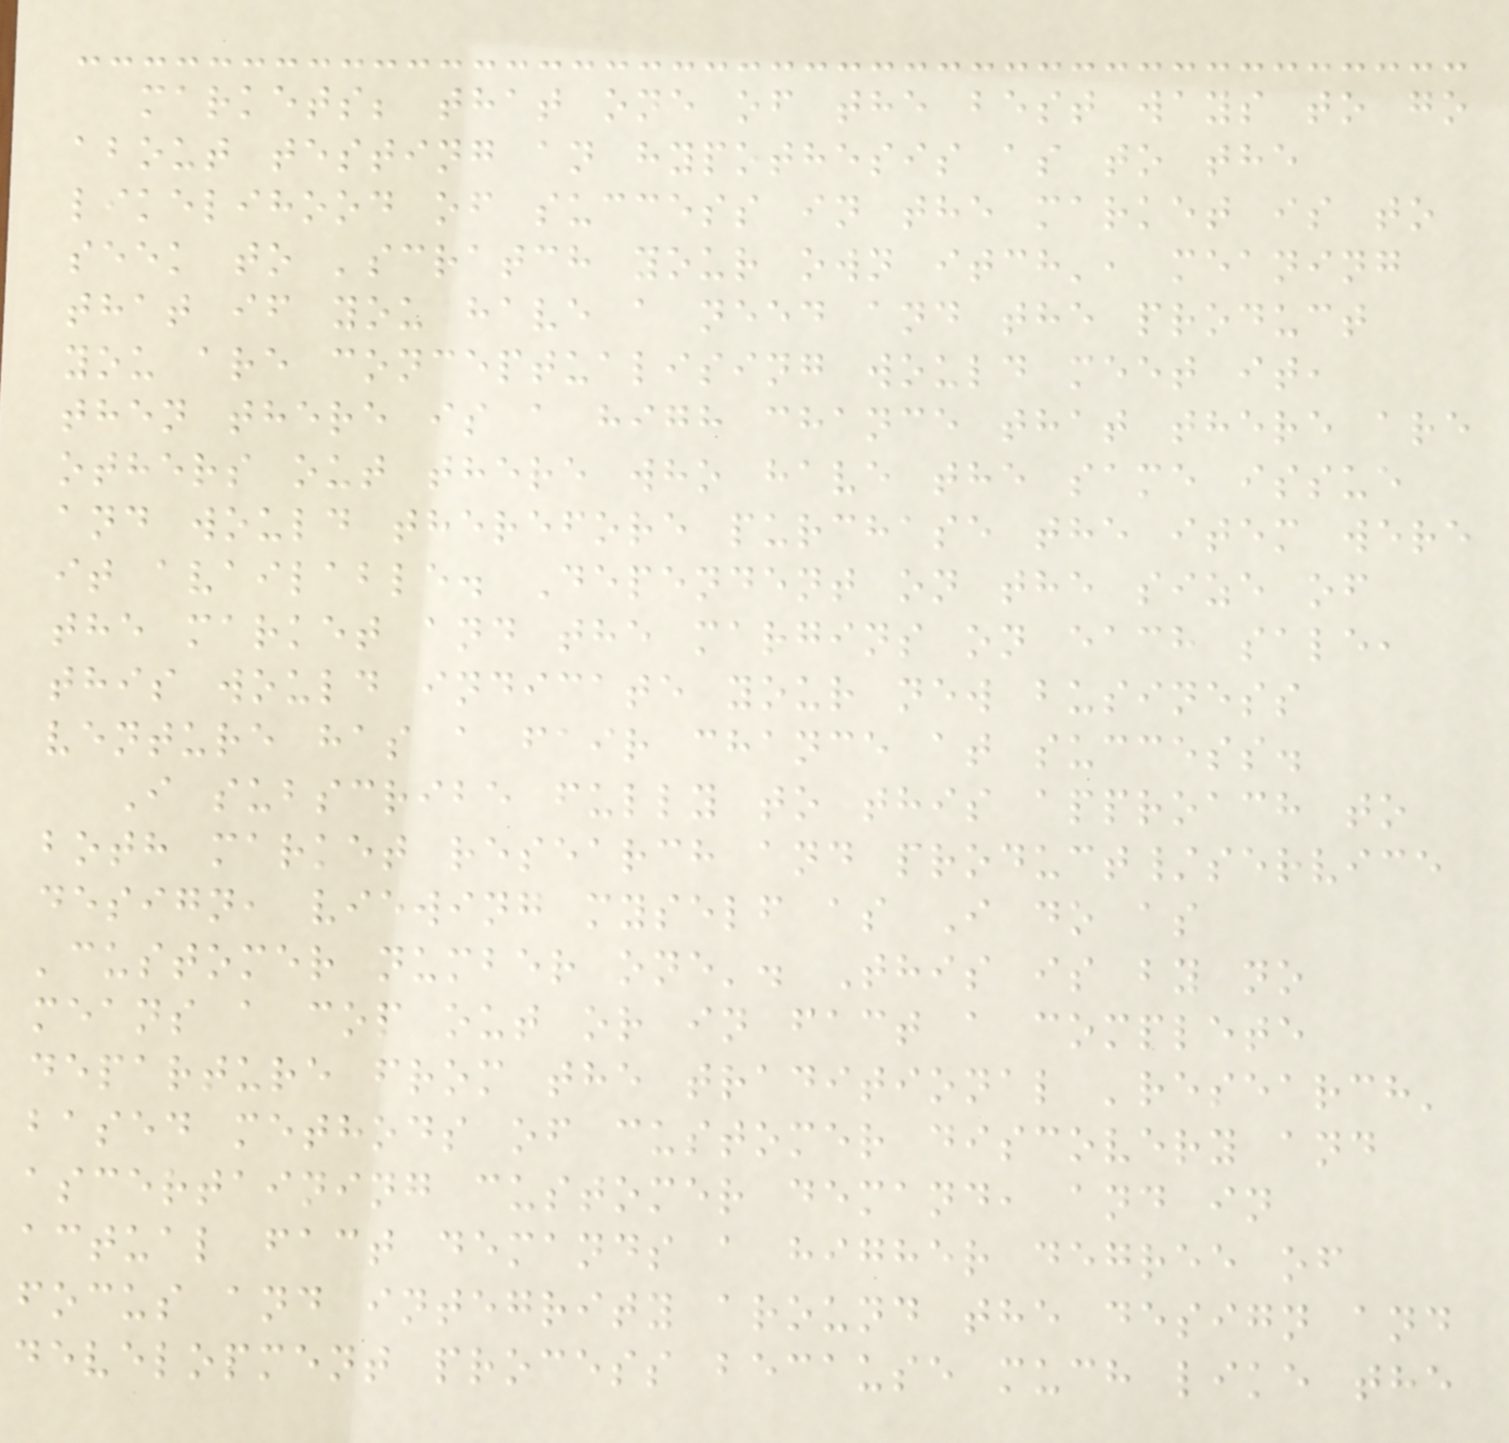markets; that one of the best ways to go
about testing an hypothesis as to the
likelihood of success in the market is to
seek to 'scratch your own itch', meaning
that if you have a need and the product
you are conceptualising would meet it,
then there is a high chance that there are
others out there who have the same issue
and would therefore purchase the item were
it available. Dependent on the size of
the market and the margins on each sale,
this would indicate your new business
venture has a fair chance at success.
I subscribe fully to this approach to
both market research and product/service
design, viewing myself as I do as
'customer number one'. This is by no
means a cop out or in fact a complete
departure from the traditional 'research'
based methods of customer discovery and
ascertaining customer demand, and in
actual fact demands a higher degree of
focus and integrity around the design and
development process because much like the
